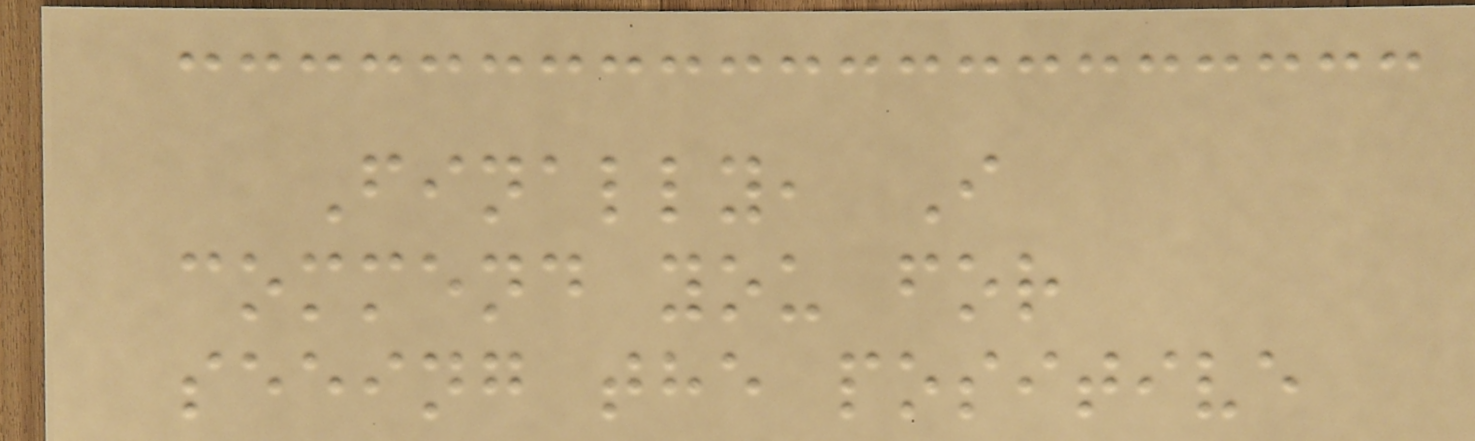Finally, I
commend you for
seeing the positive
